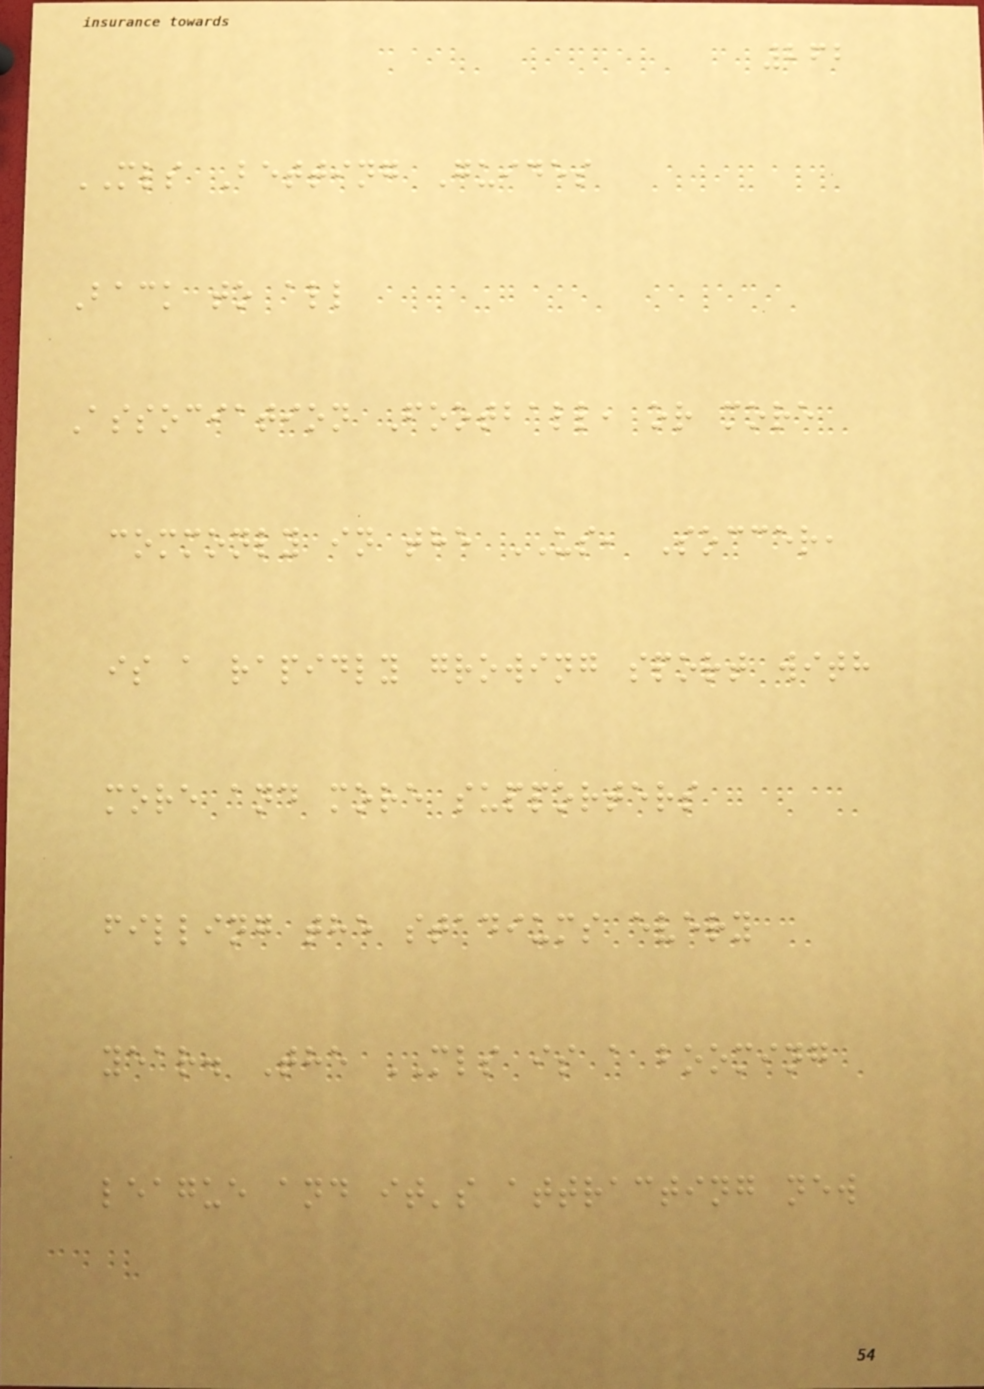262
MLS Betting Guides
Back to all
Association Football, or more
commonly in the US, Soccer,
is a rapidly growing sport with
more and more supporters
filling the stadiums every
year. The MLS is a booming
league and it's attracting new
